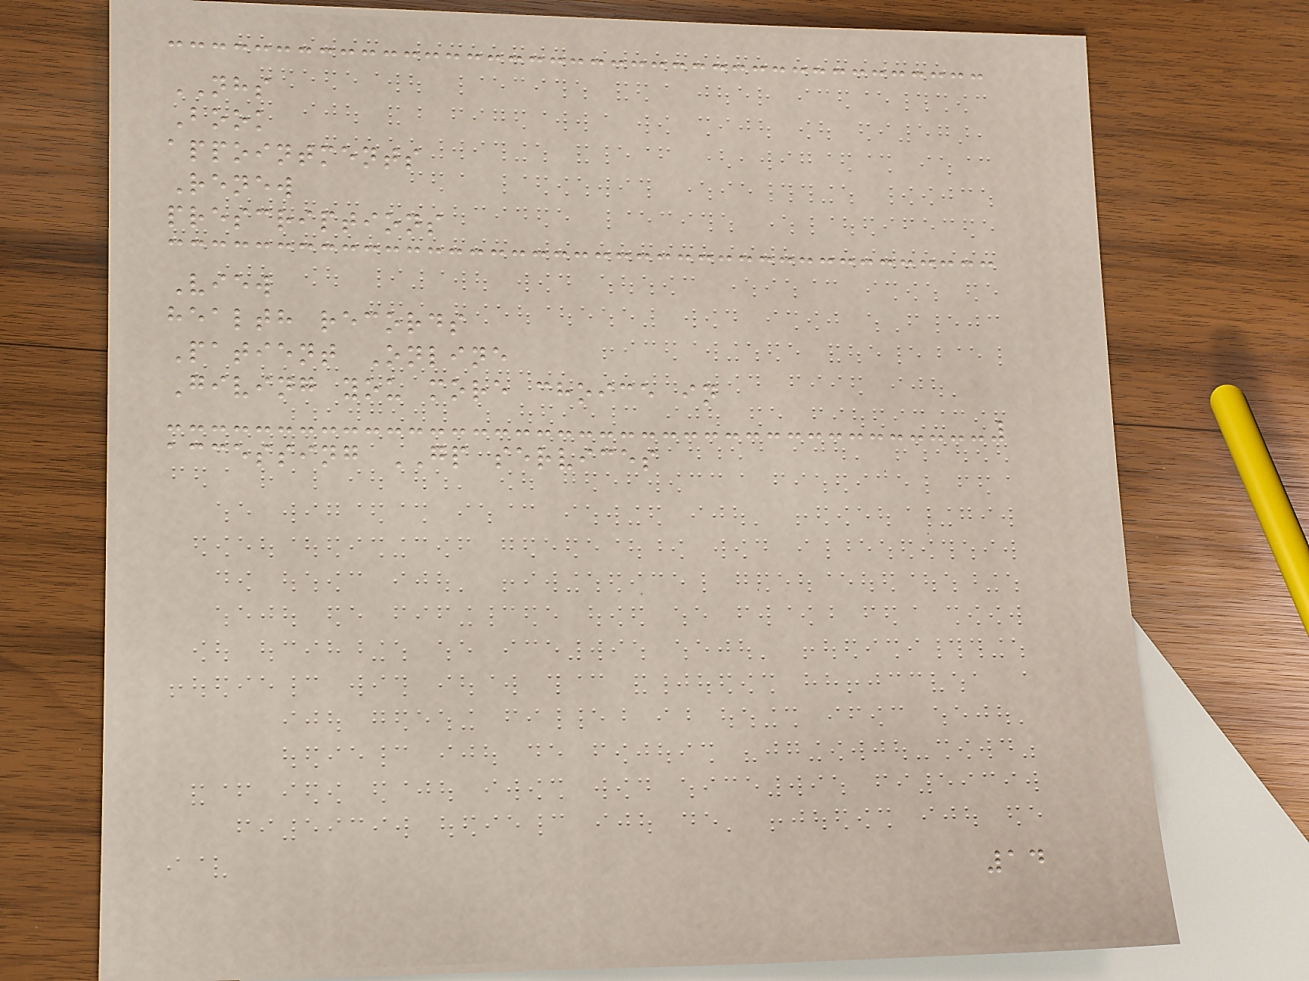NHS
Book
appointments
Renew
prescriptions
View
health records
Patient Online
Giving you more choice in
accessing GP services
14
